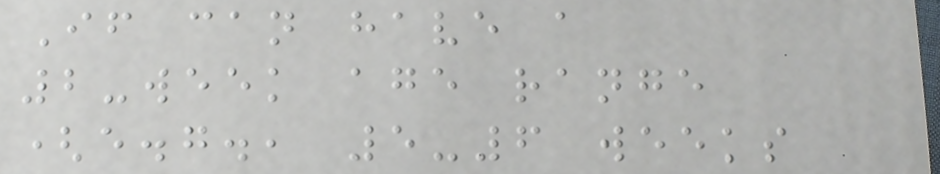If can have a
2-week age range
(e.g., 5-6 weeks
